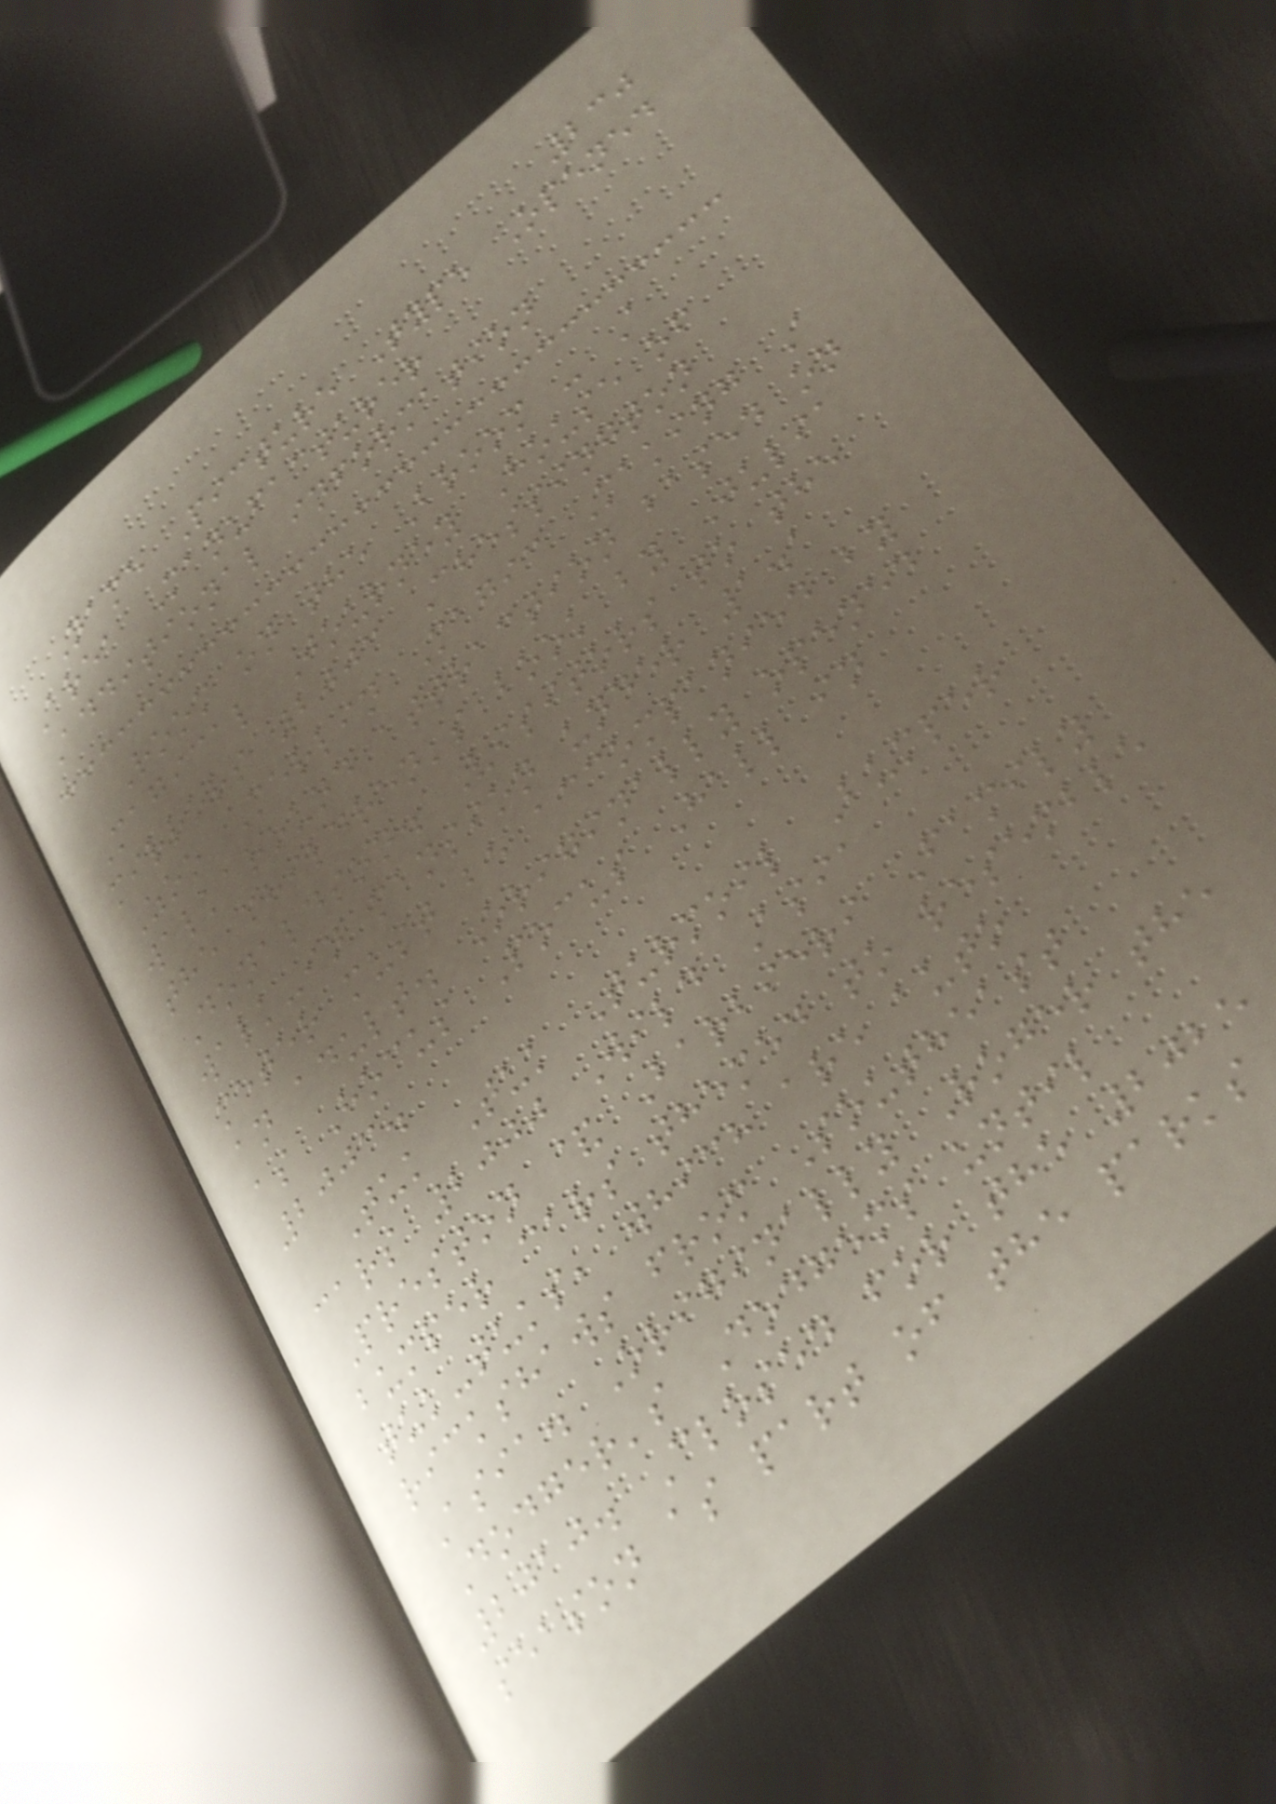230
Name Picture Type Opened
Area Manufacturer
Additional information
Room on the Broom - A
Magical Journey House of
mirrors 2003 Chessington
Zoo Merlin Magic Making A
walkaround attraction based on
the children's book by Julia
Donaldson. Visitors to the
walk-in mansion under 1.1
meter must be accompanied by
an adult. Originally opened
as Hocus Pocus Hall in
2003.
Tuk Tuk Turmoil Bumper
cars 2000 Wild Asia
Preston & Barbieri Family
bumper cars themed to resemble
tuk-tuks, which are auto
rickshaws from Southeast
Asia. Originally Roger the
Dodger's Dodgems until
2010. Closed for the 2025
season as part of the parks
